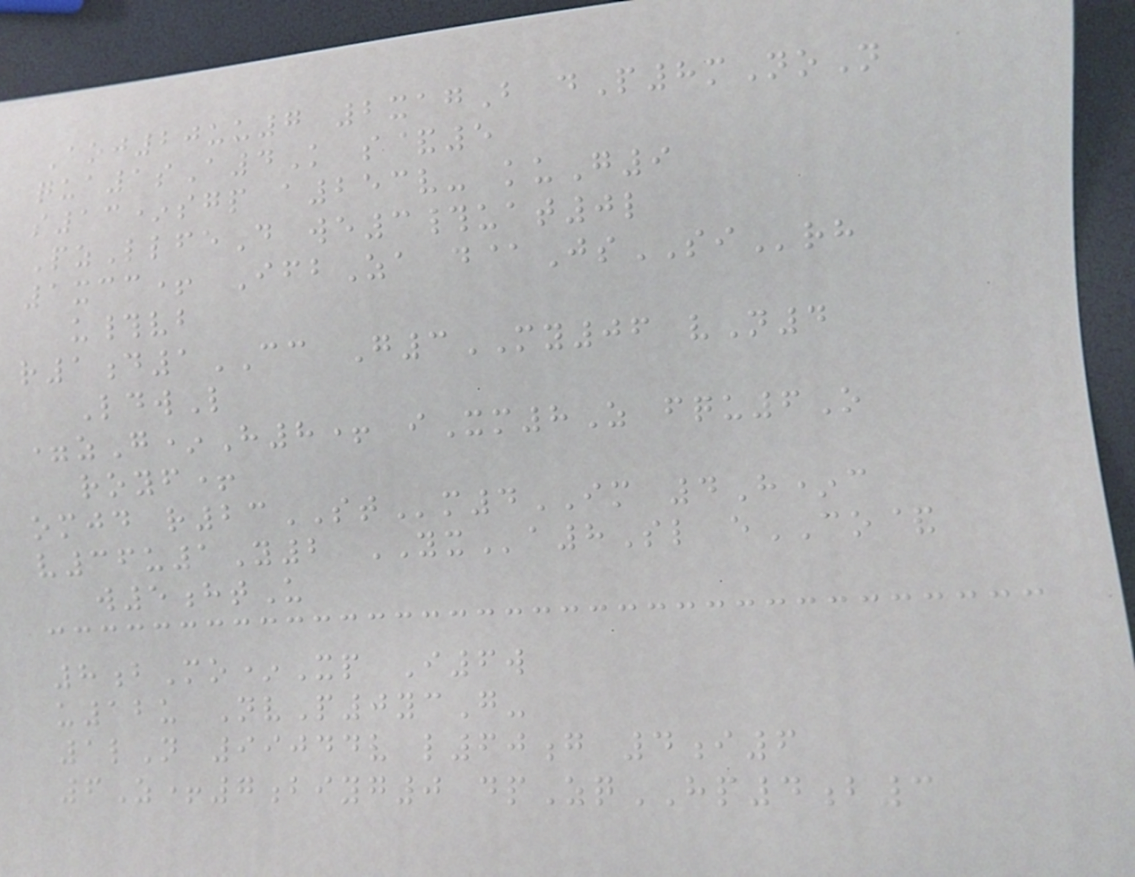Aoj20uu7 2xagB dP8mNoN
qua1sA4K s&5
s13*sgp a253v- kuG9
PzLlfeD we3#uat0l
1xcc+ IfbZa d@JsSIrh
u#vb
r1d1CC G3MY06 vN4
LdwL
=zG*H8+ iXm8Z fqu6O
royf+
omjd r23STm4IM 4H*c
v36u1Y2 YXa8Sl eCO&
w5htU
8bMo*Xp I6w
u12u NvP0ycG-
1lN 99044v l60g 4i6
6Z+7biyg0 dpZqHP4b3
